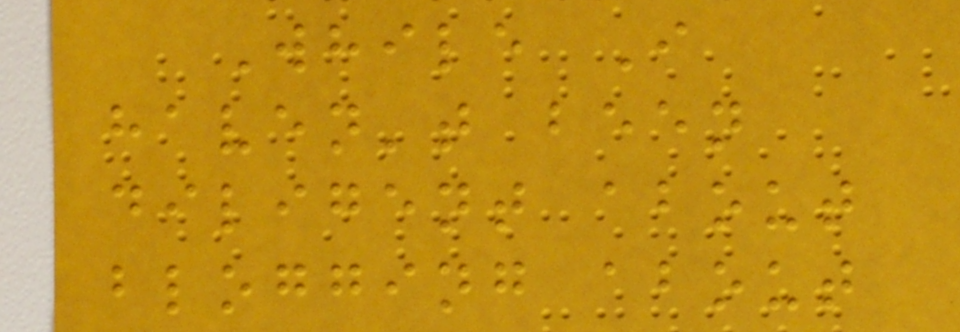While I
haven't been
diligent about
blogging about
